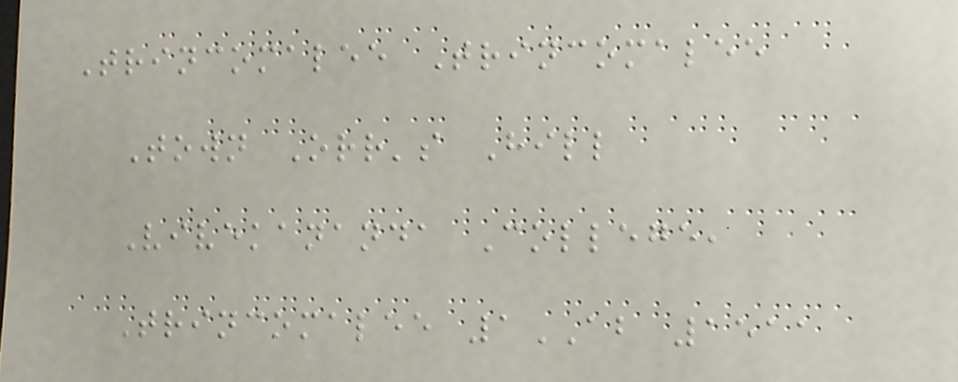Trincomalee Trincomalee
Town Orr's Hill
Vivekananda College,
Trincomalee 1AB 1511
